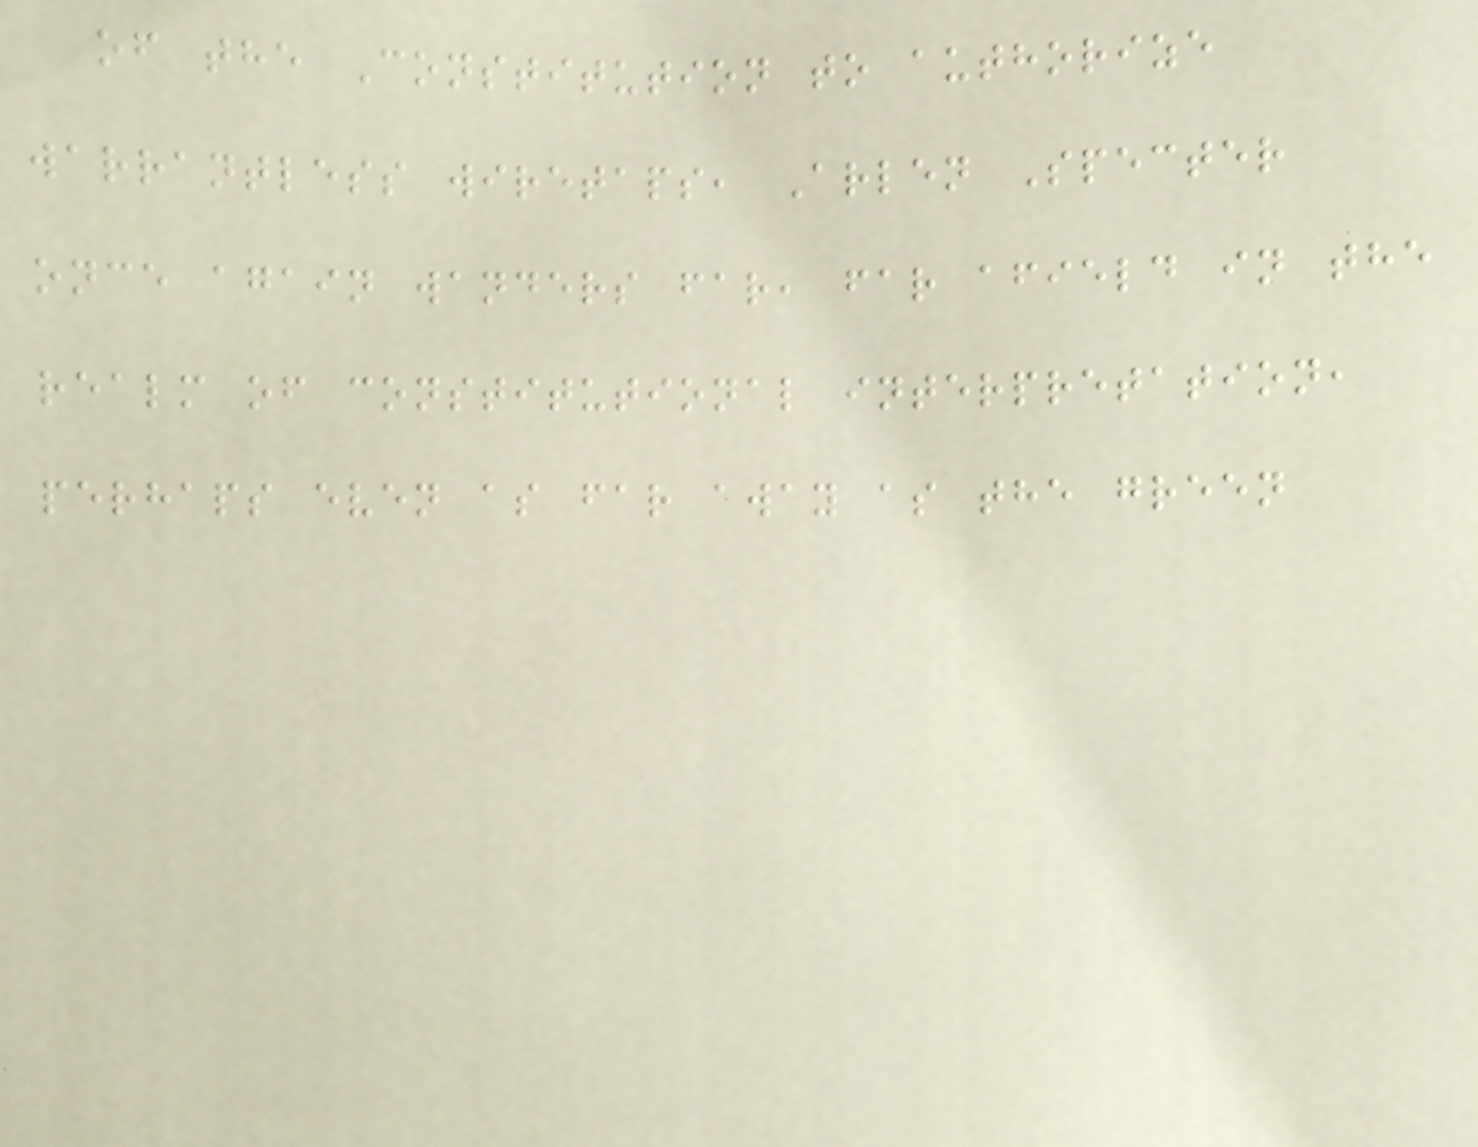of the Constitution to authorize
warrantless wiretaps, Arlen Specter
once again wanders far, far afield in the
realm of constitutional interpretation,
perhaps even as far away as the green
